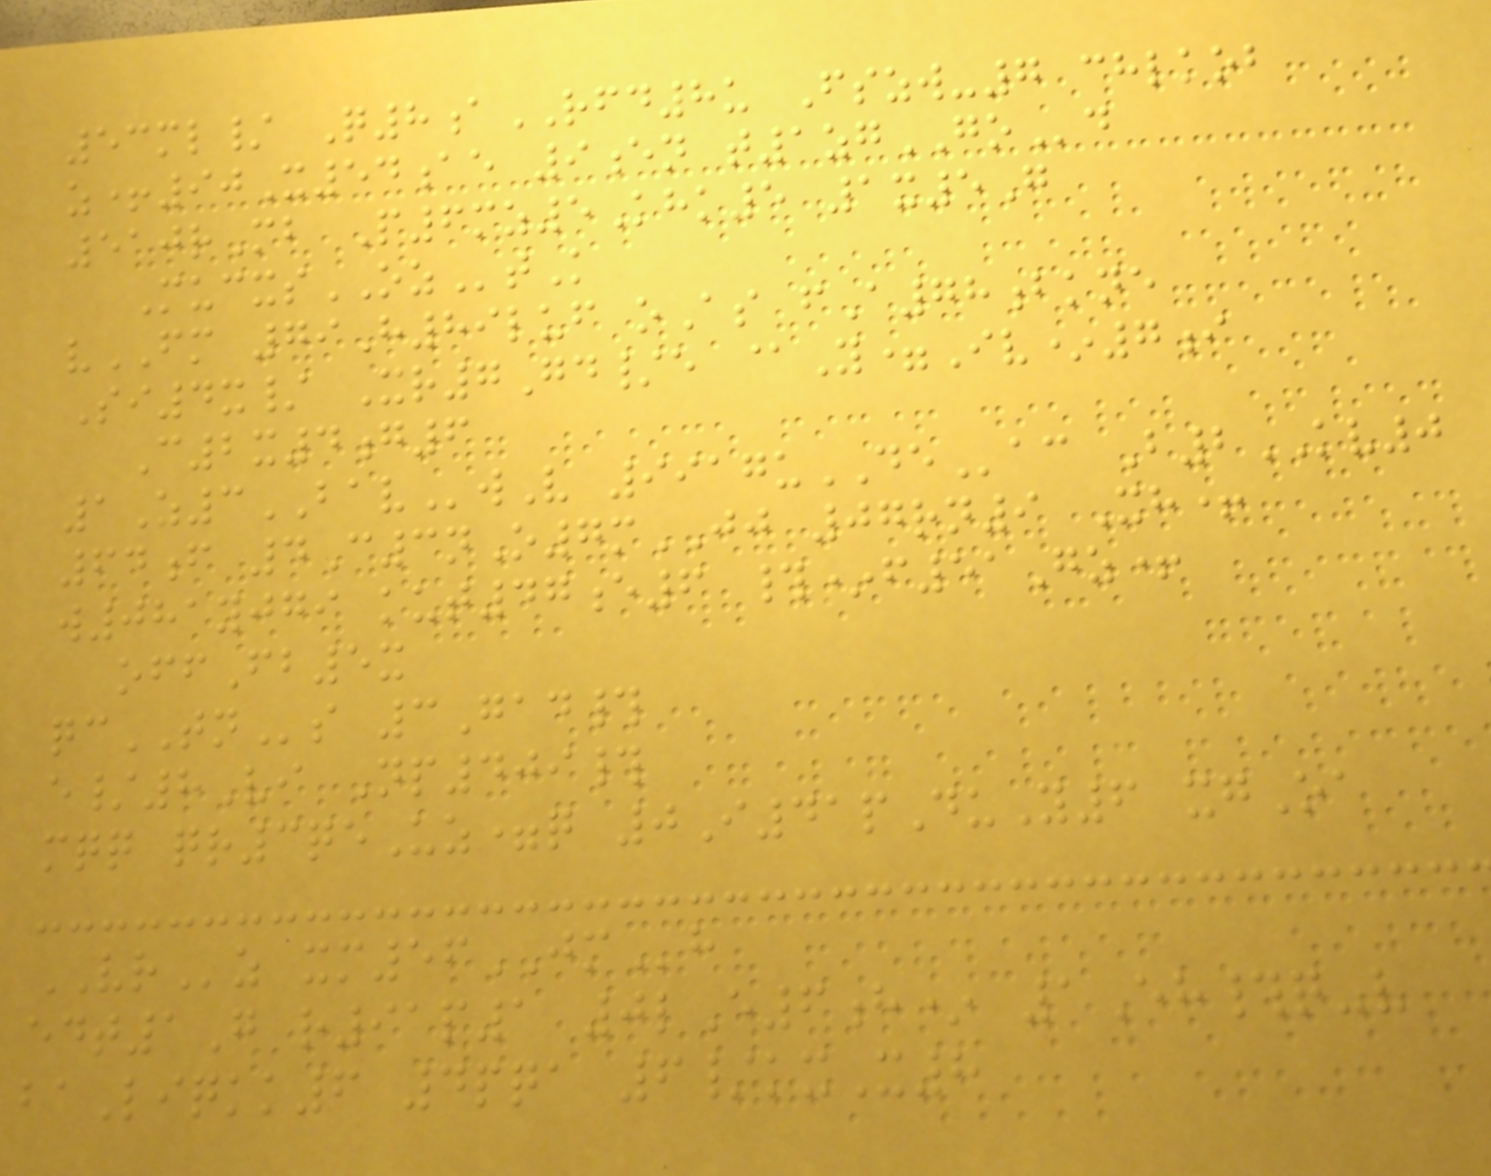53ml/ Q8aRFD8u Fszw-7 chlkob
z+90X54ae 9en t1zgGOd
510rMb P6mz5Khk5 1x5G
MucxsOZtK
vFM 79H89luf oAs fA78bkne
Si4x/ Xr7Gd/e @Y=Iv*7i
C2x4g6
1Z3BAVwV 9917uDEac B2KV0
64f 4C3nO7mJJ 07rn9 Xh+
w081yjgi kut47e6 #*f51Gz+
offFb5x
qcTNs 3Gad#
e/8Vi Np409#
mqq qr3qeUz=q 0I41pDuY6 xgOa
VRz xm56JMh
edt1G r91p1 0lE6h* 1Eh#q-v
baLiqkk6 4pqa 6/kxX8
